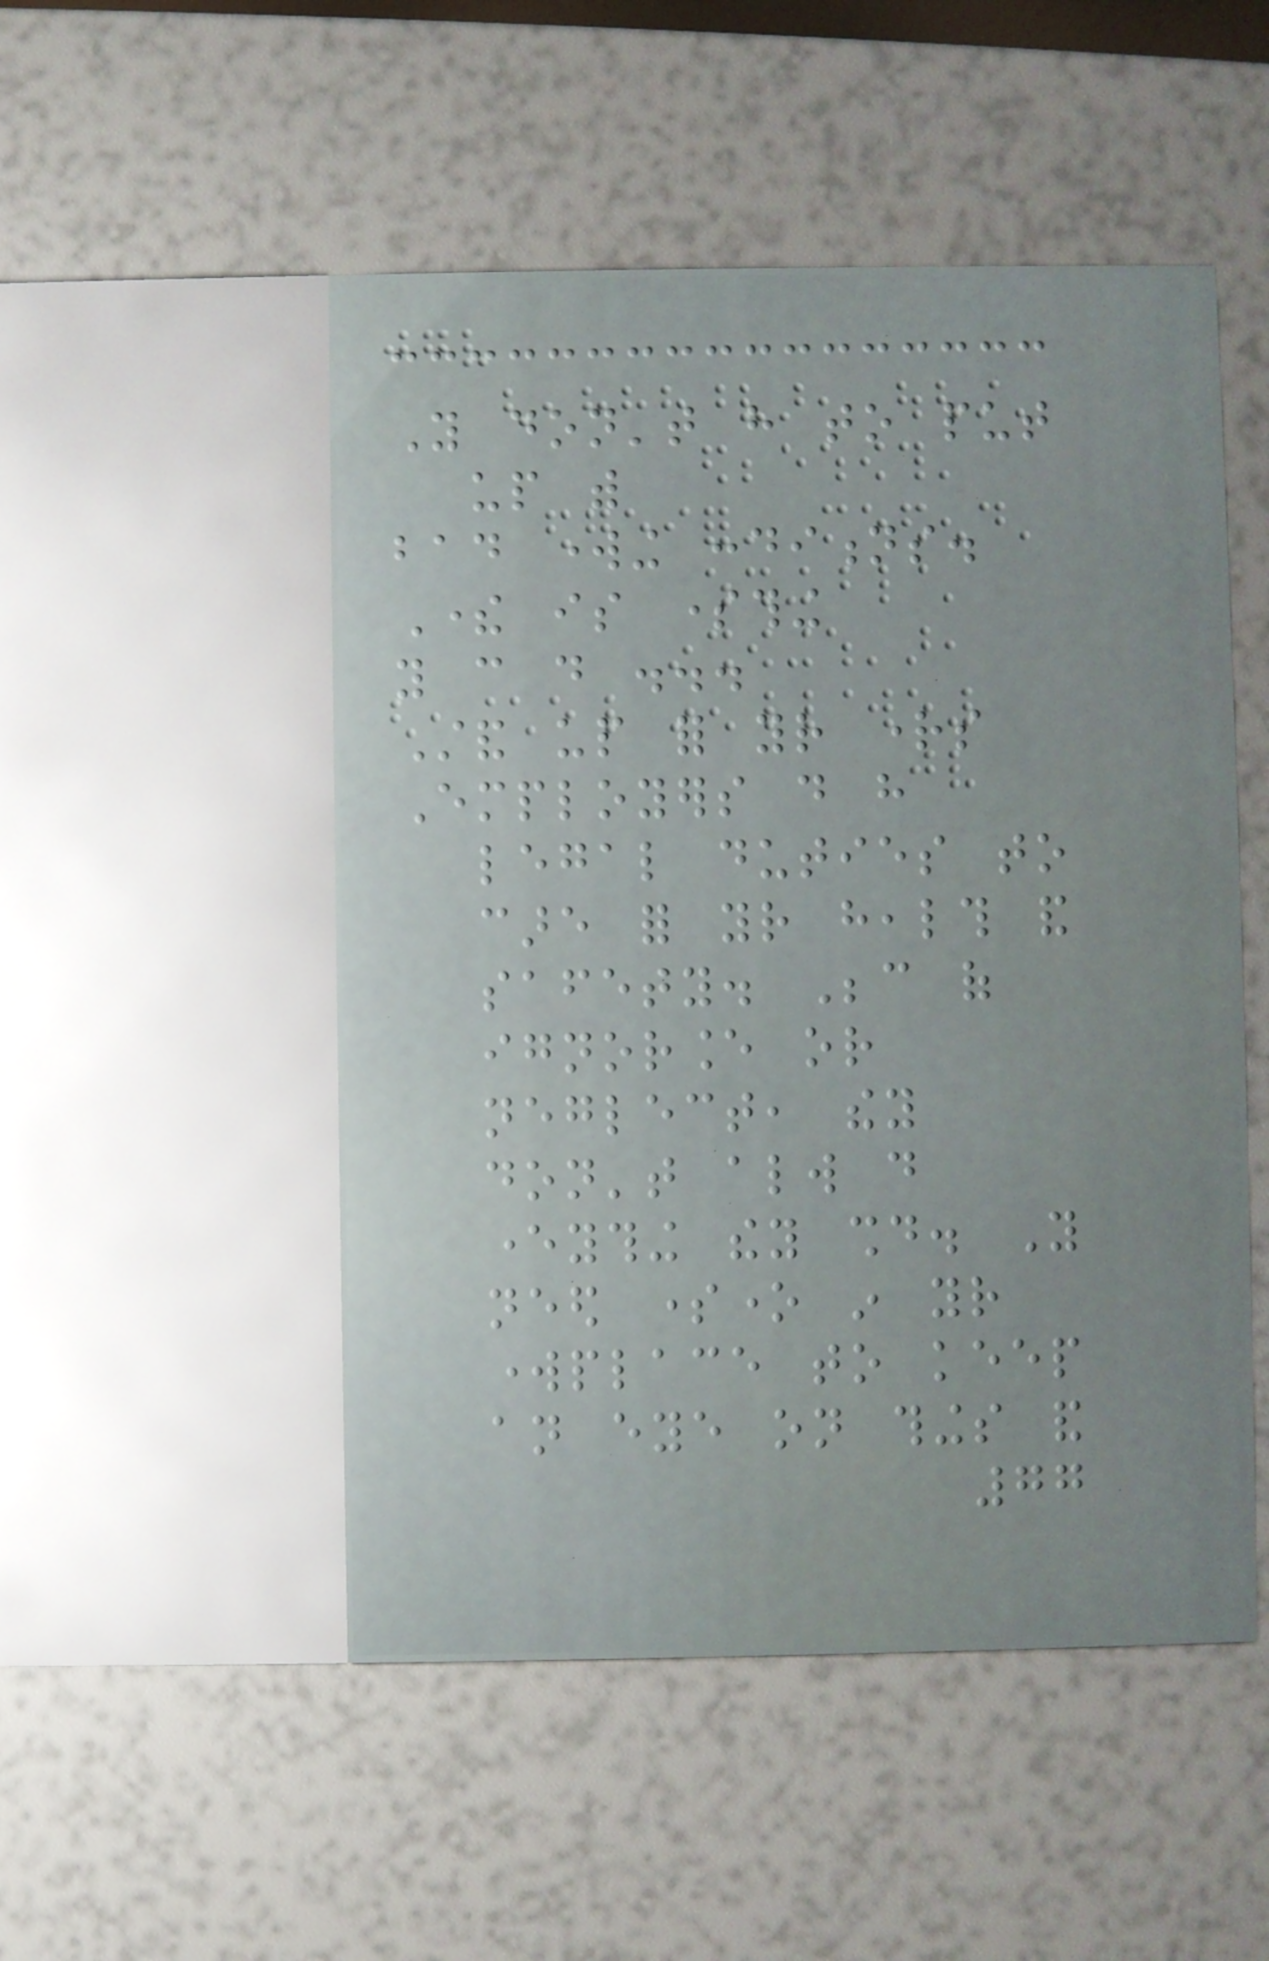You don't have to put
up with
bad working conditions.
There is something
you can do ...
Stand up for your rights
Employers do have
legal duties to
care for your health and
safety. Because of
ignorance or
neglect, they
don't always do
everything they should. You
need someone in your
workplace to keep
an eye on things and
77
